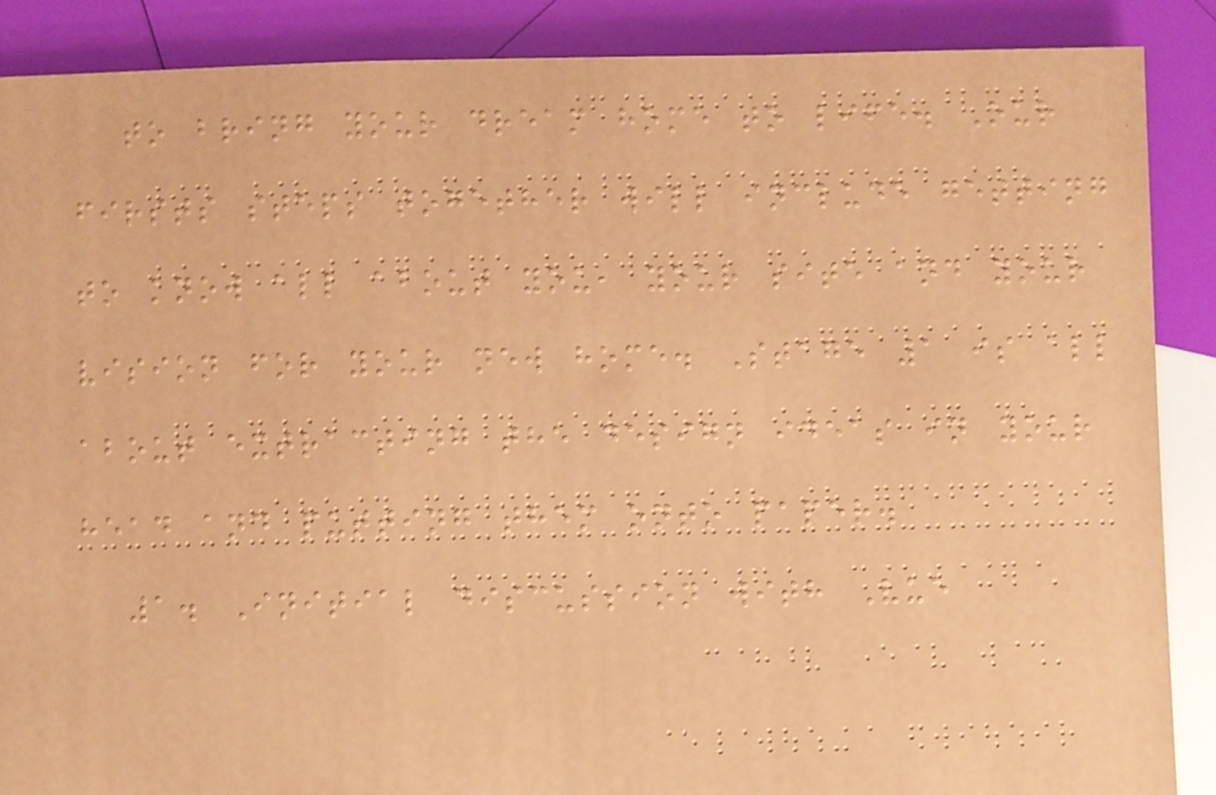to bring your dream home to life. Our
firsts steps together will include getting
to know all about you, your site and your
vision for your new home. Stage 1 is all
about extracting the design ideas in your
head and putting them onto paper.
1. Initial discussion with Vue
